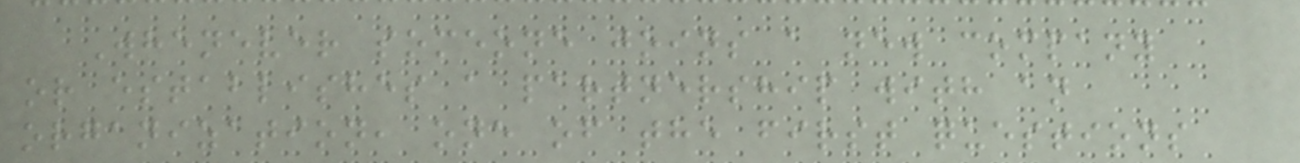Whenever someone joins a new company
or establishes a partnership with an
organization, one of the first questions
